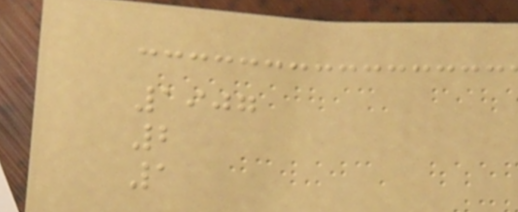1907
2
1
